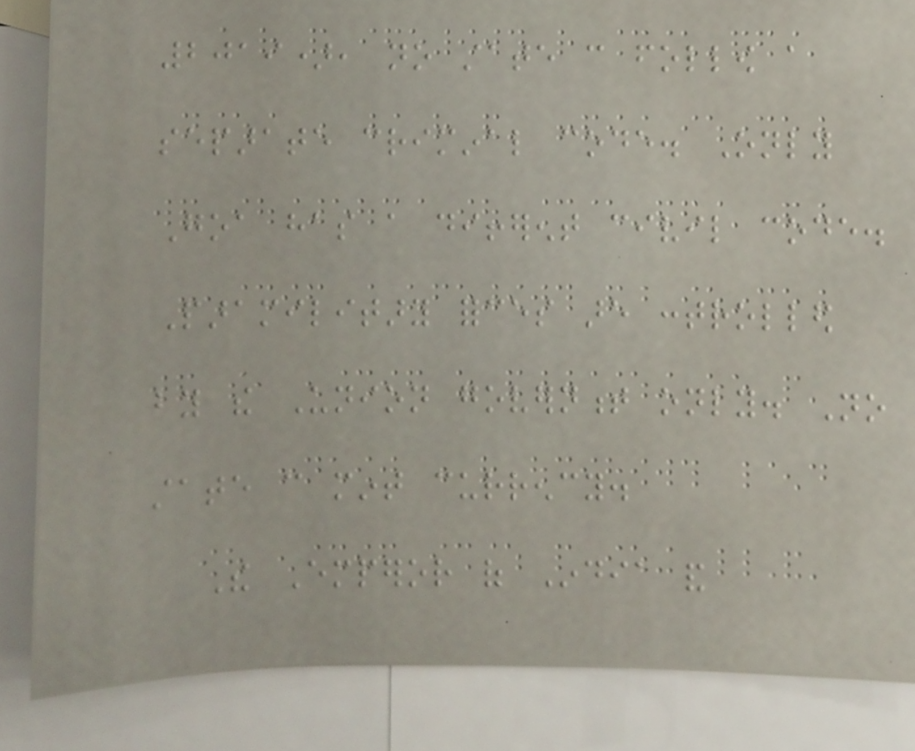2019), no state can follow a
separate criminal code. Only
Goa has a different civil code.
Paramilitary forces are controlled
by the Union government only. No
state can mint currency.
The Emperor of India and
